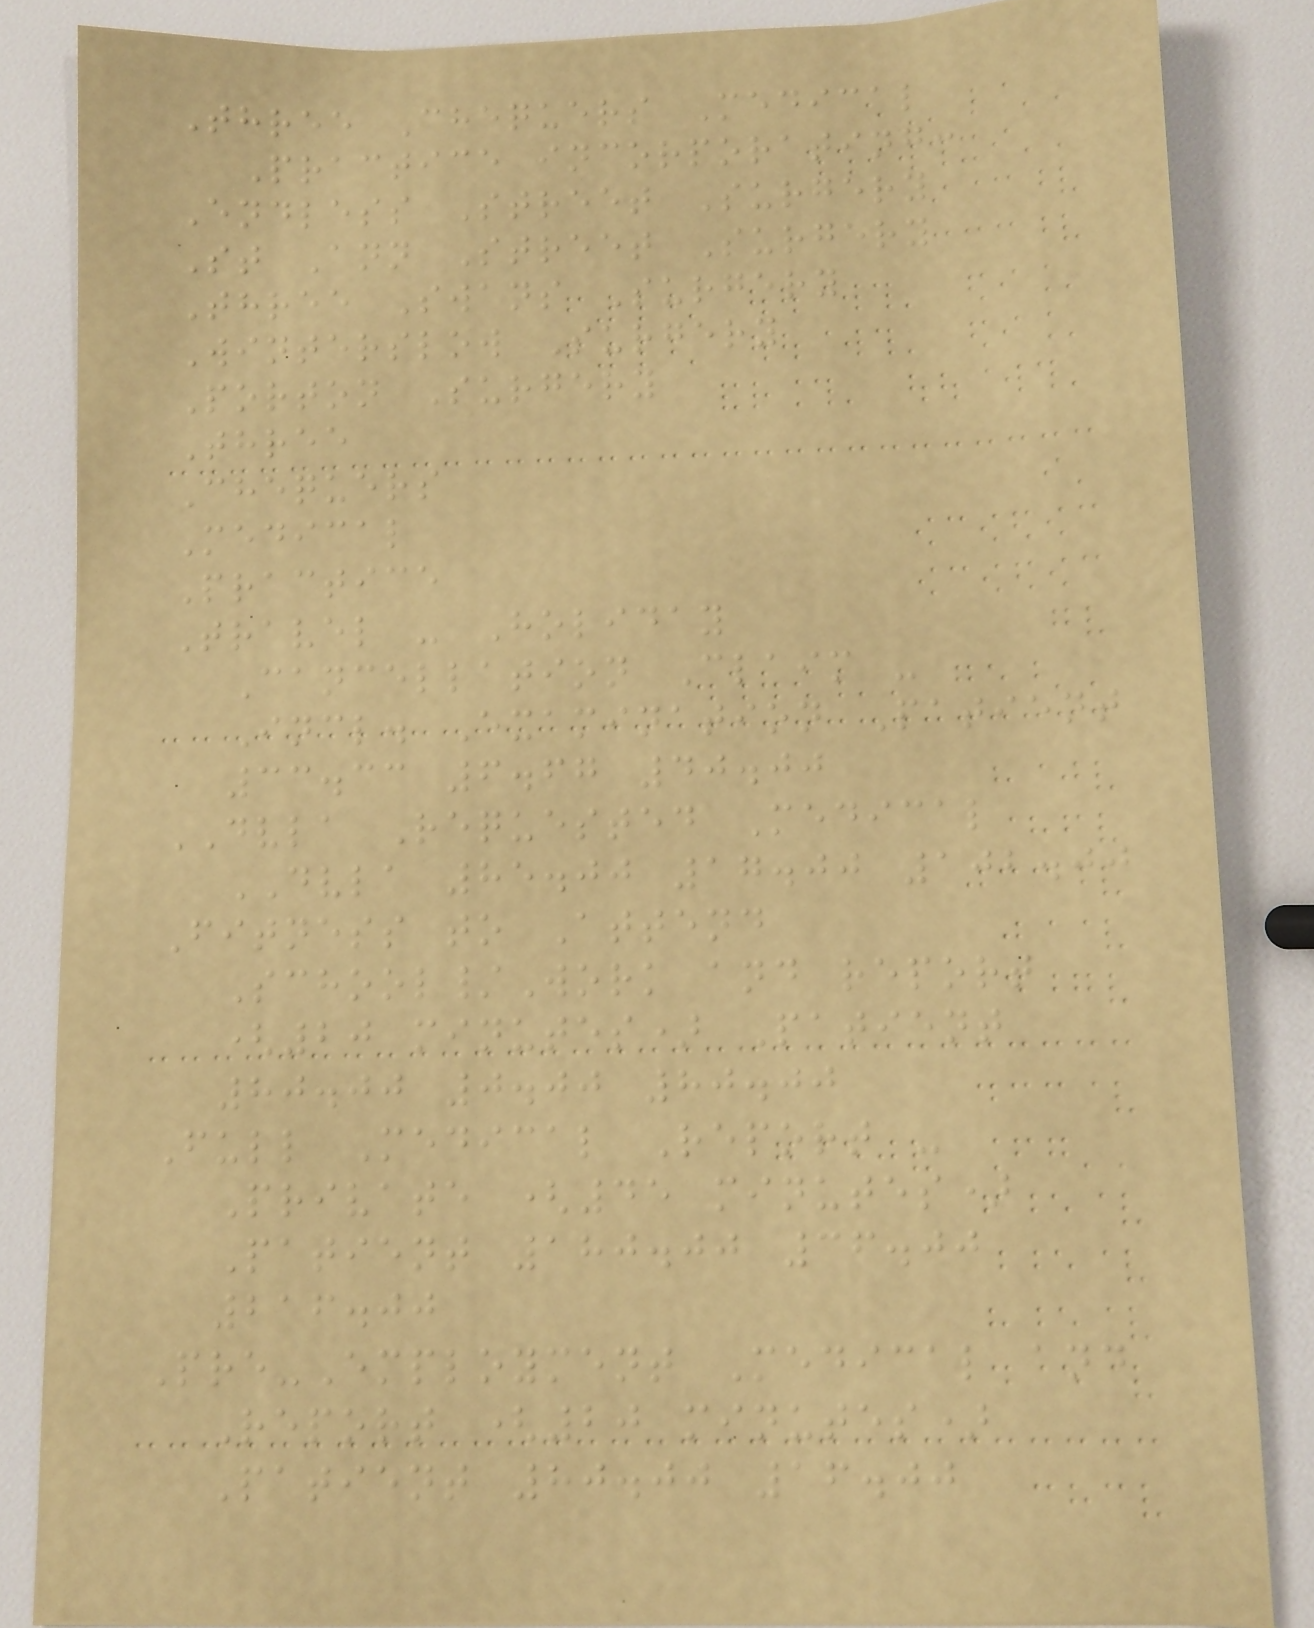Three Chequers Medical
Practice incorporating:
Endless Street Surgery
St Ann Street Surgery
Three Swans Surgery
Winterslow Surgery
Porton Surgery
Three
Chequers
Medical
Practice
Travel - Holiday
Cancellation Claim -
Incl. Examination Patient
33.33 6.67 40.00
DVLA Requested Medical
DVLA 85.00 17.00 102.00
Fitness to Attend
School/Work and report
(20 minutes) Patient
80.00 0.00 80.00
Full Medical Report -
Private (45 minutes)
Patient 180.00 36.00
216.00
Pre-Employment Medical and
Report (20 minutes)
Patient 80.00 16.00
